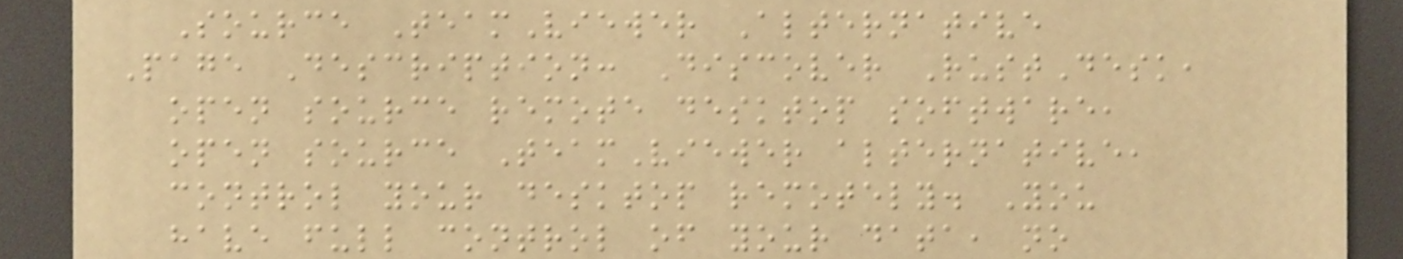Source TeamViewer Alternative
Page Description: Discover RustDesk,
open source remote desktop software,
open source TeamViewer alternative,
control your desktop remotely. You
have full control of your data, no
